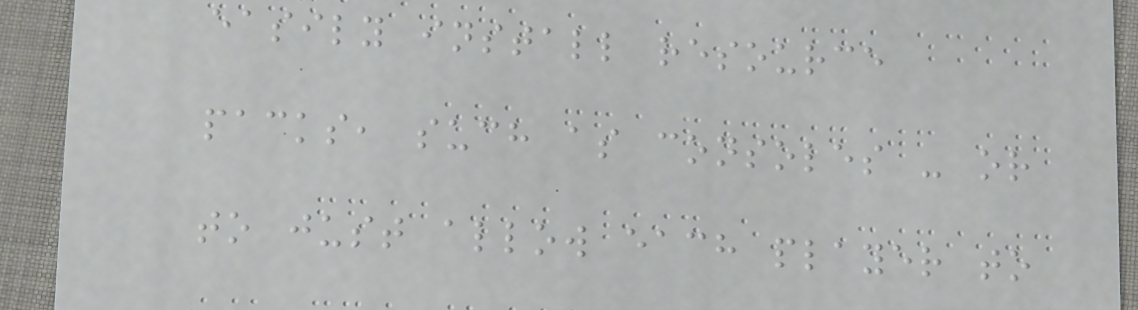easily install resource
packs, such as consoles - or
to just allow each player to
